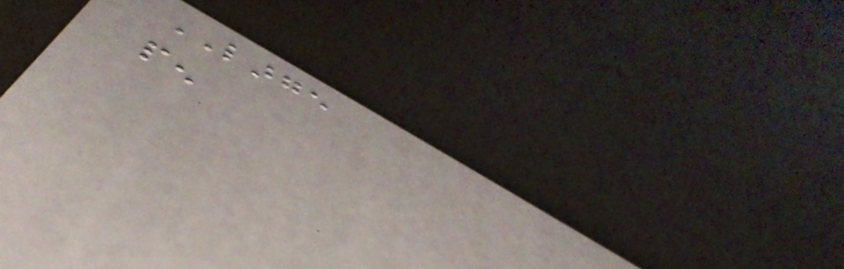LARGE
pen
